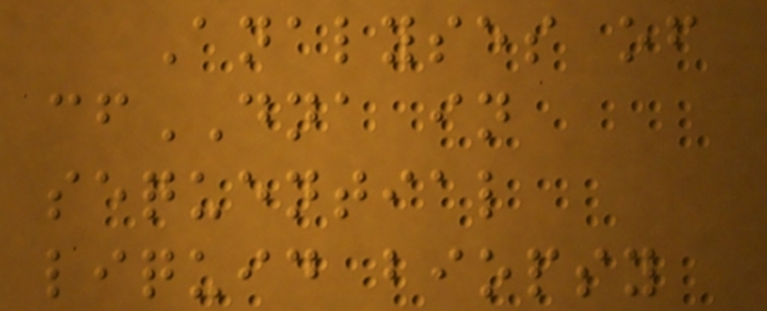Analyses of
cfDNA in
sequential
liquid biopsy
